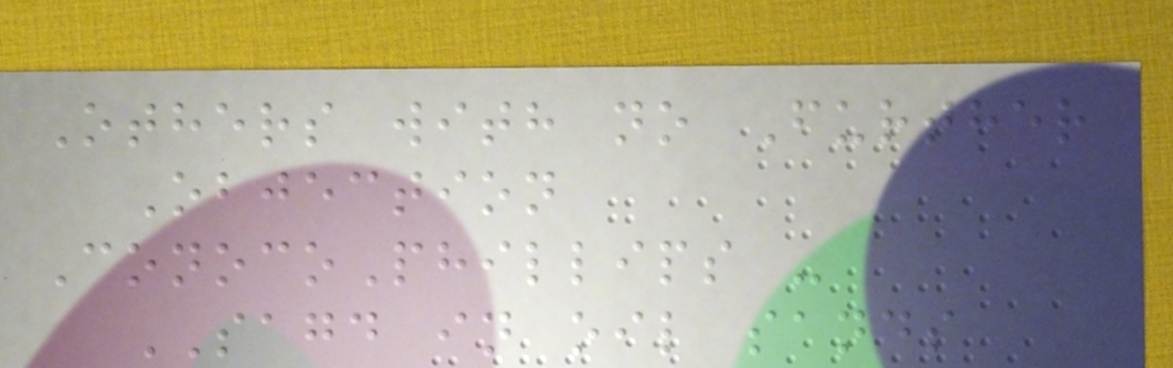Others with no Further
Objection
ConocoPhillips -
SAGD in oil sands
